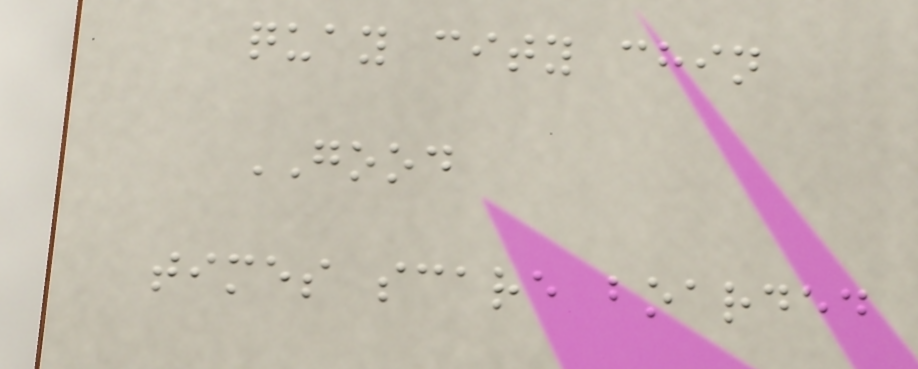quay city chin
GOOD
times scare boarded
